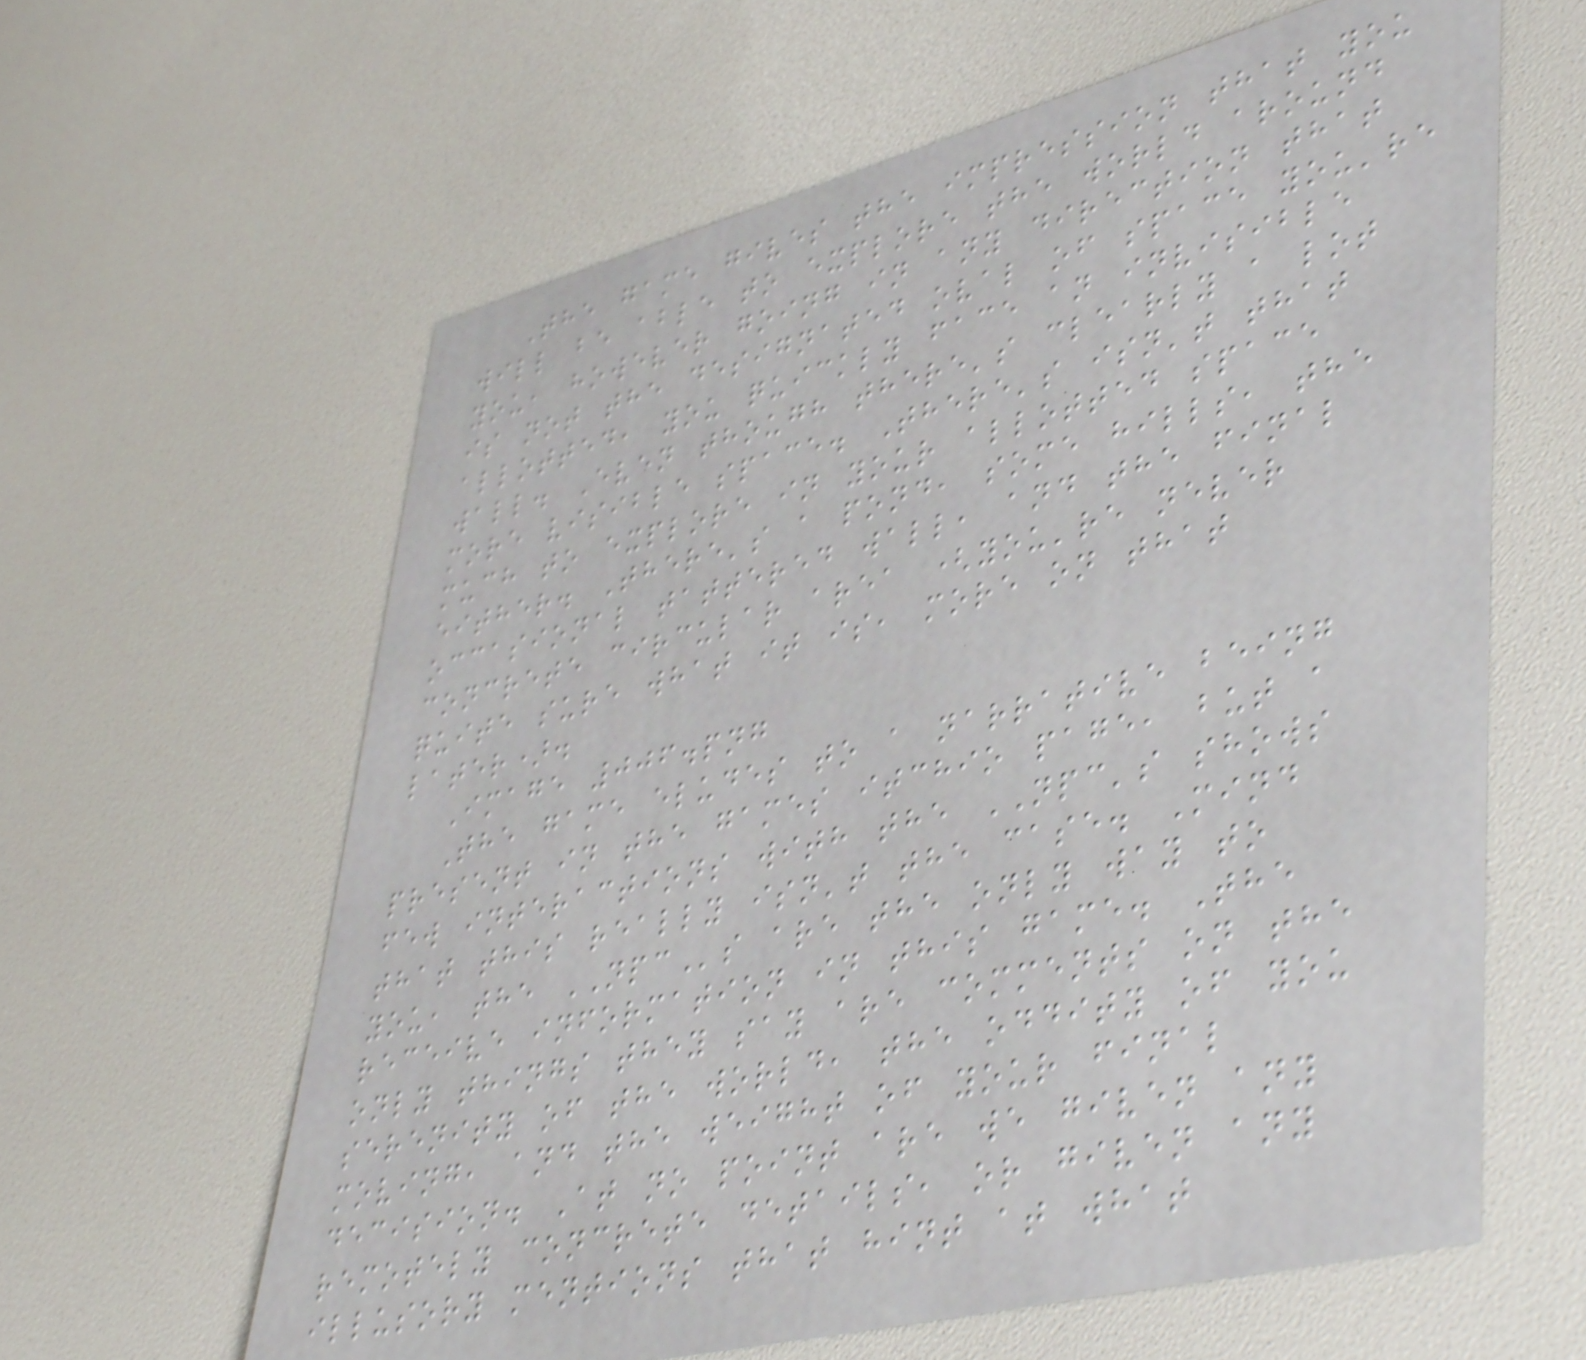The game gives the impression that you
will be able to explore the world around
you, however going in any direction that
is not the designated oval of space you're
allotted, you quickly face an invisible
wall. Even though there's clearly a lot
more visible space. There's isn't that
much to explore in your allotted space
either. There's a pond, some hills, the
occasional tattered wall, and the final
concrete circular area (you're never
quite sure what it is, more on that
later).
Image 006.png
The game eludes to a narrative being
present in the games itchio page, but a
few interactions with the NPC's shows
that this really isn't the case. Mind
you, the NPCs are the only way to
receive information in this game. The
only things they say are comments on the
serenity of the world, the oddity of you
moving, and the weight of your final
decision. At no point are we given any
remotely concrete details, or given any
illusory mentions that hint at what
